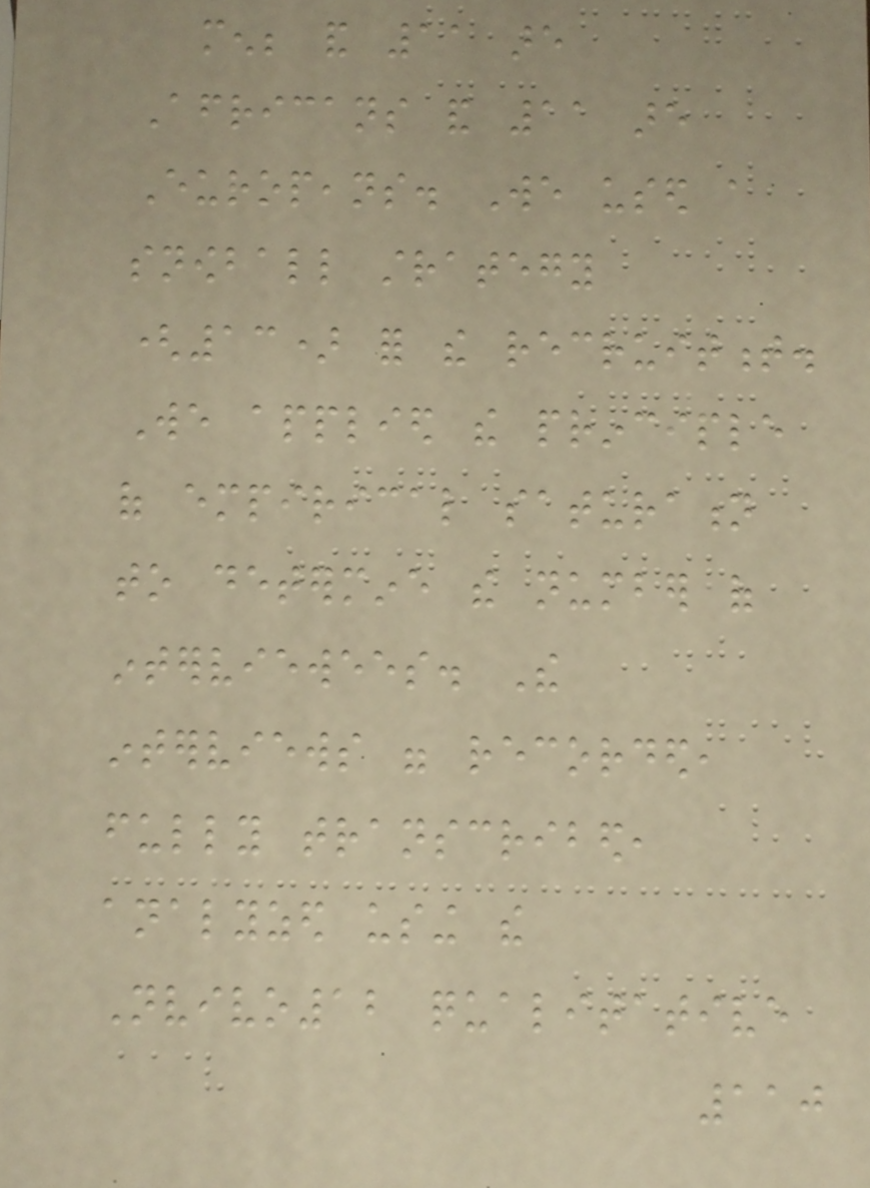men; and 11 are
Africans and 11 are
Europeans. We used a
snowball strategy
(13) for the recruitment.
We applied the principle
of empirical saturation
to determine the number of
interviewees. The
interviews were recorded,
fully transcribed,
analyzed using the
Nvivo12 qualitative
110
